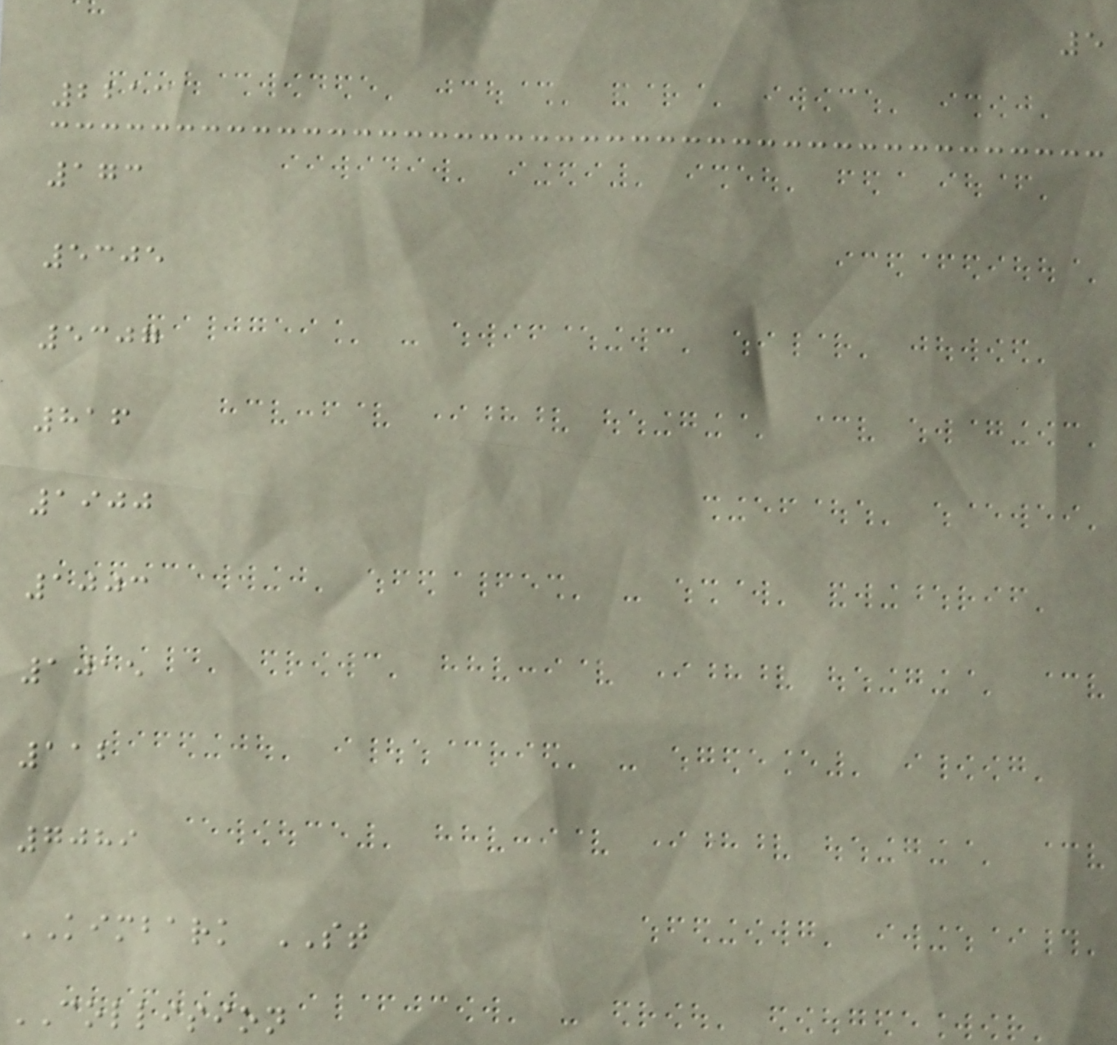5
2213
173
5305
5307
816
1900
1003
1015
112
7089
KIMBARK ST
COLLISION
